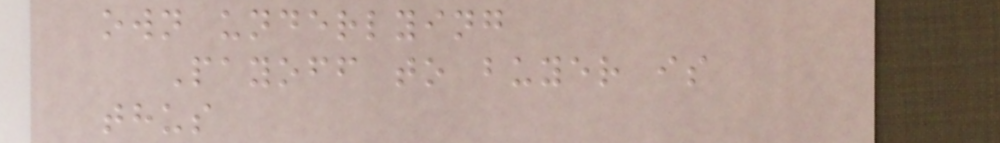own underlying
Payoff to buyer is
thus
